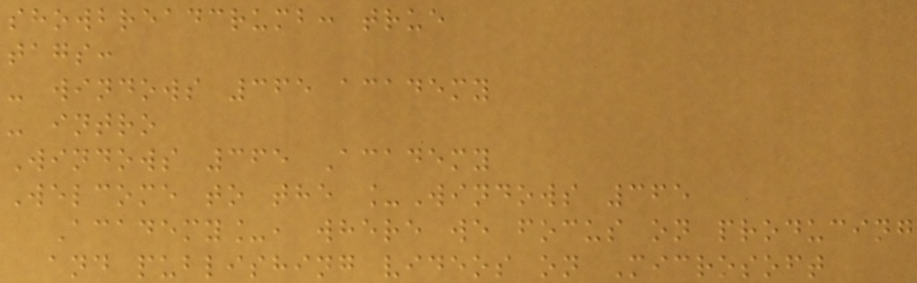showbreadcrumb: true
tags:
- windows 365 academy
- intro
Windows 365 Academy
Welcome to the _Windows 365
Academy_, where we focus on producing
and publishing videos on Microsoft
